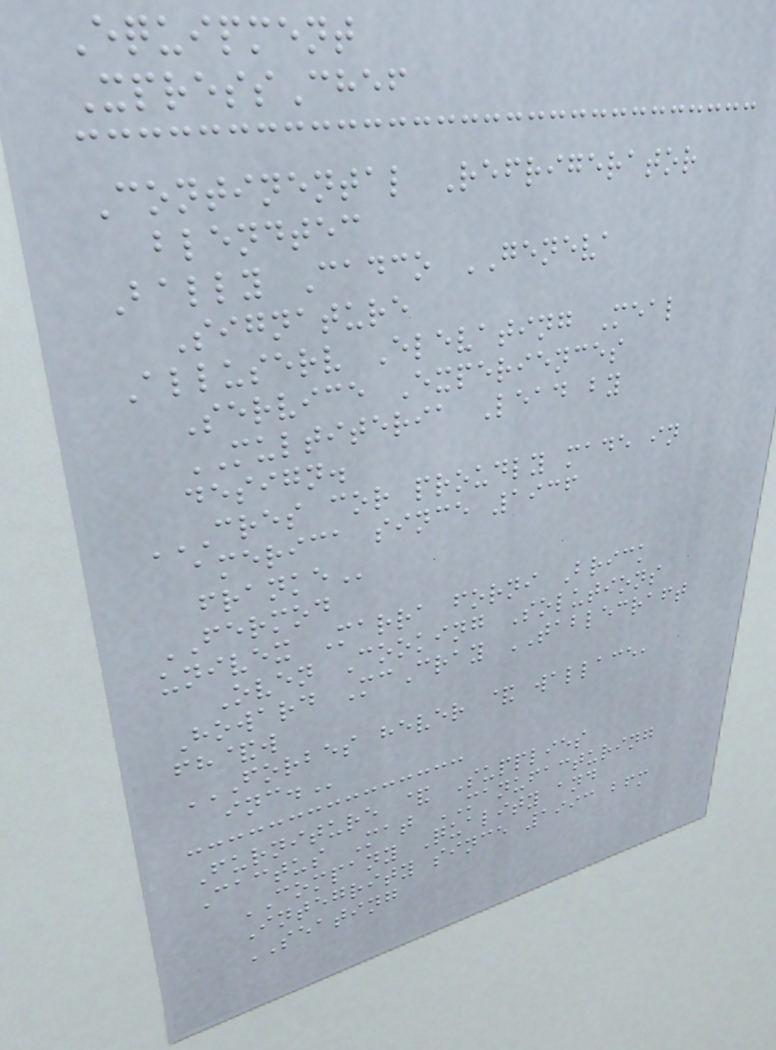Equipment
XpressChef
Continental Refrigerator
blendtec
Bally Cadco GENEVA
Signature
Alluserv Elevating Meal
Service Experiences
MULTITERIA Lead by
design.
CRES COR PROUDLY MADE IN
AMERICA SINCE 1936
FRANKE
FERMOD
univex Marra forni Brick
Oven Cooking Solutions
Howard McCray TABLECRAFT
fh&w
FORBES HEVER & WALLACE,
INC.
Furniture & Supplies
Cactus Mat MANUFACTURING
COMPANY Quality and
Integrity since 1993 bfm
SEATING
